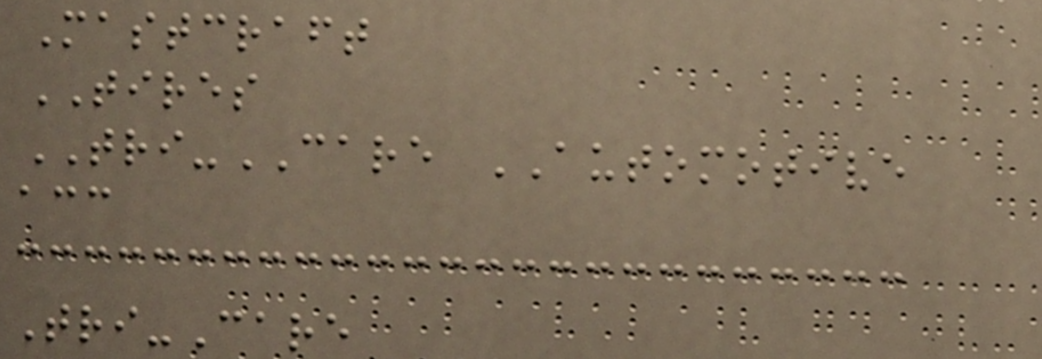Mastcraft
TIRES
TRI-CARE AUTOMOTIVE
acc
Tri-Care
